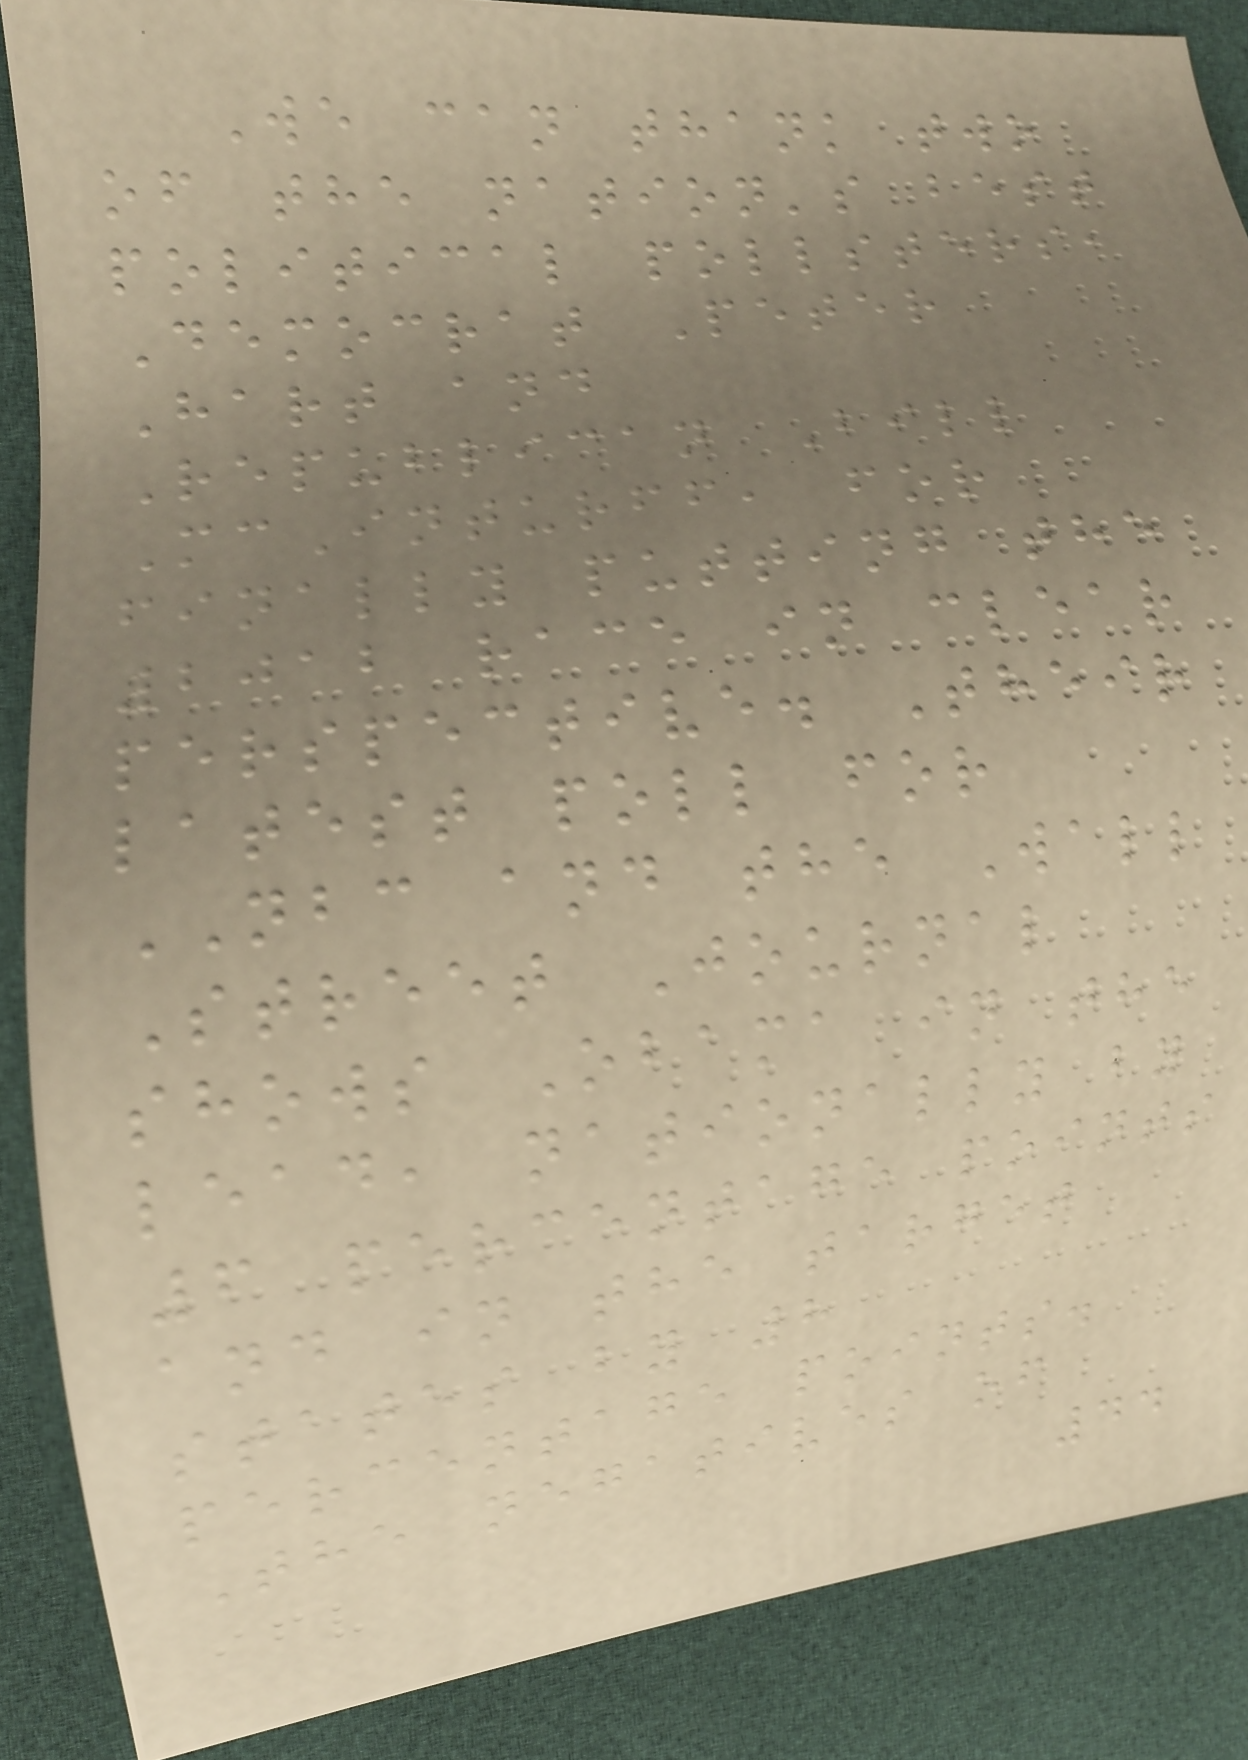We can thank two
of the nation's best
political pollsters,
Democrat Peter
Hart and
Republican Bill
McInturff, for
finally putting the
2012 race in clear
perspective. Their
latest poll for
NBC and the Wall
Street Journal
shows Obama in the
lead, nationally by
6 percentage points
and in the target
states by 8
percentage points.
The negatives of
44
